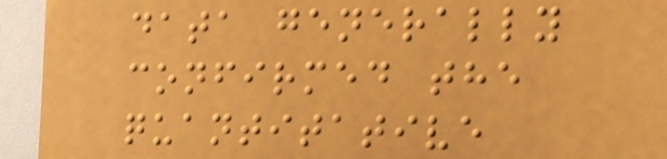data generally
confirmed the
quantitative
